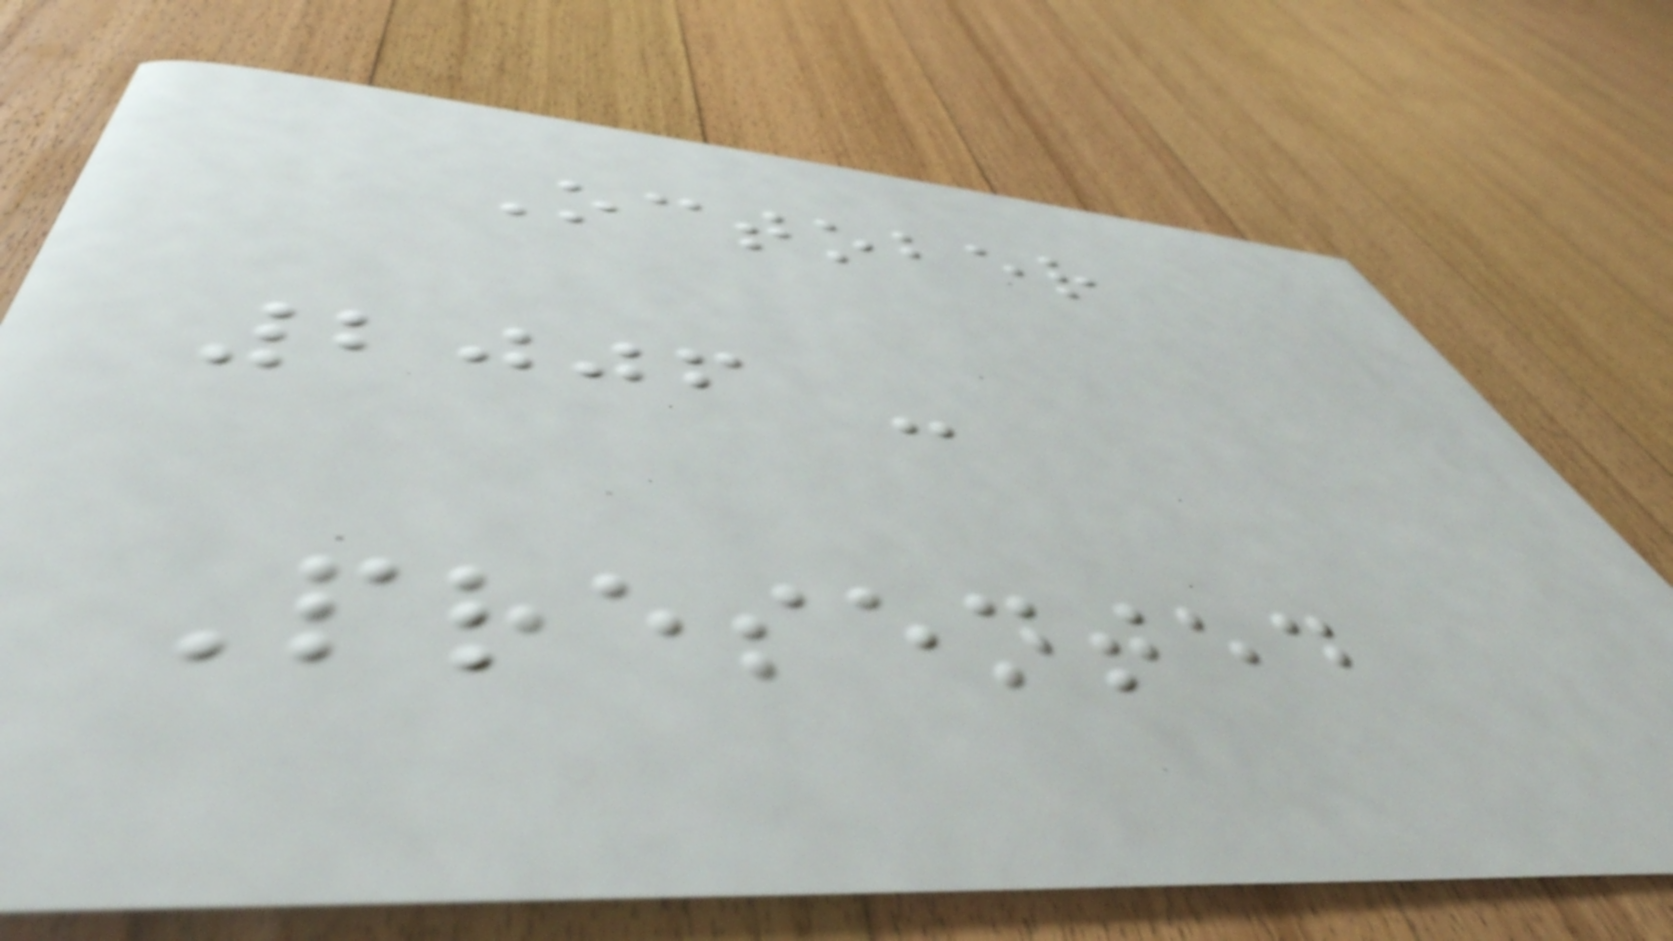October
2006 -
Presented
